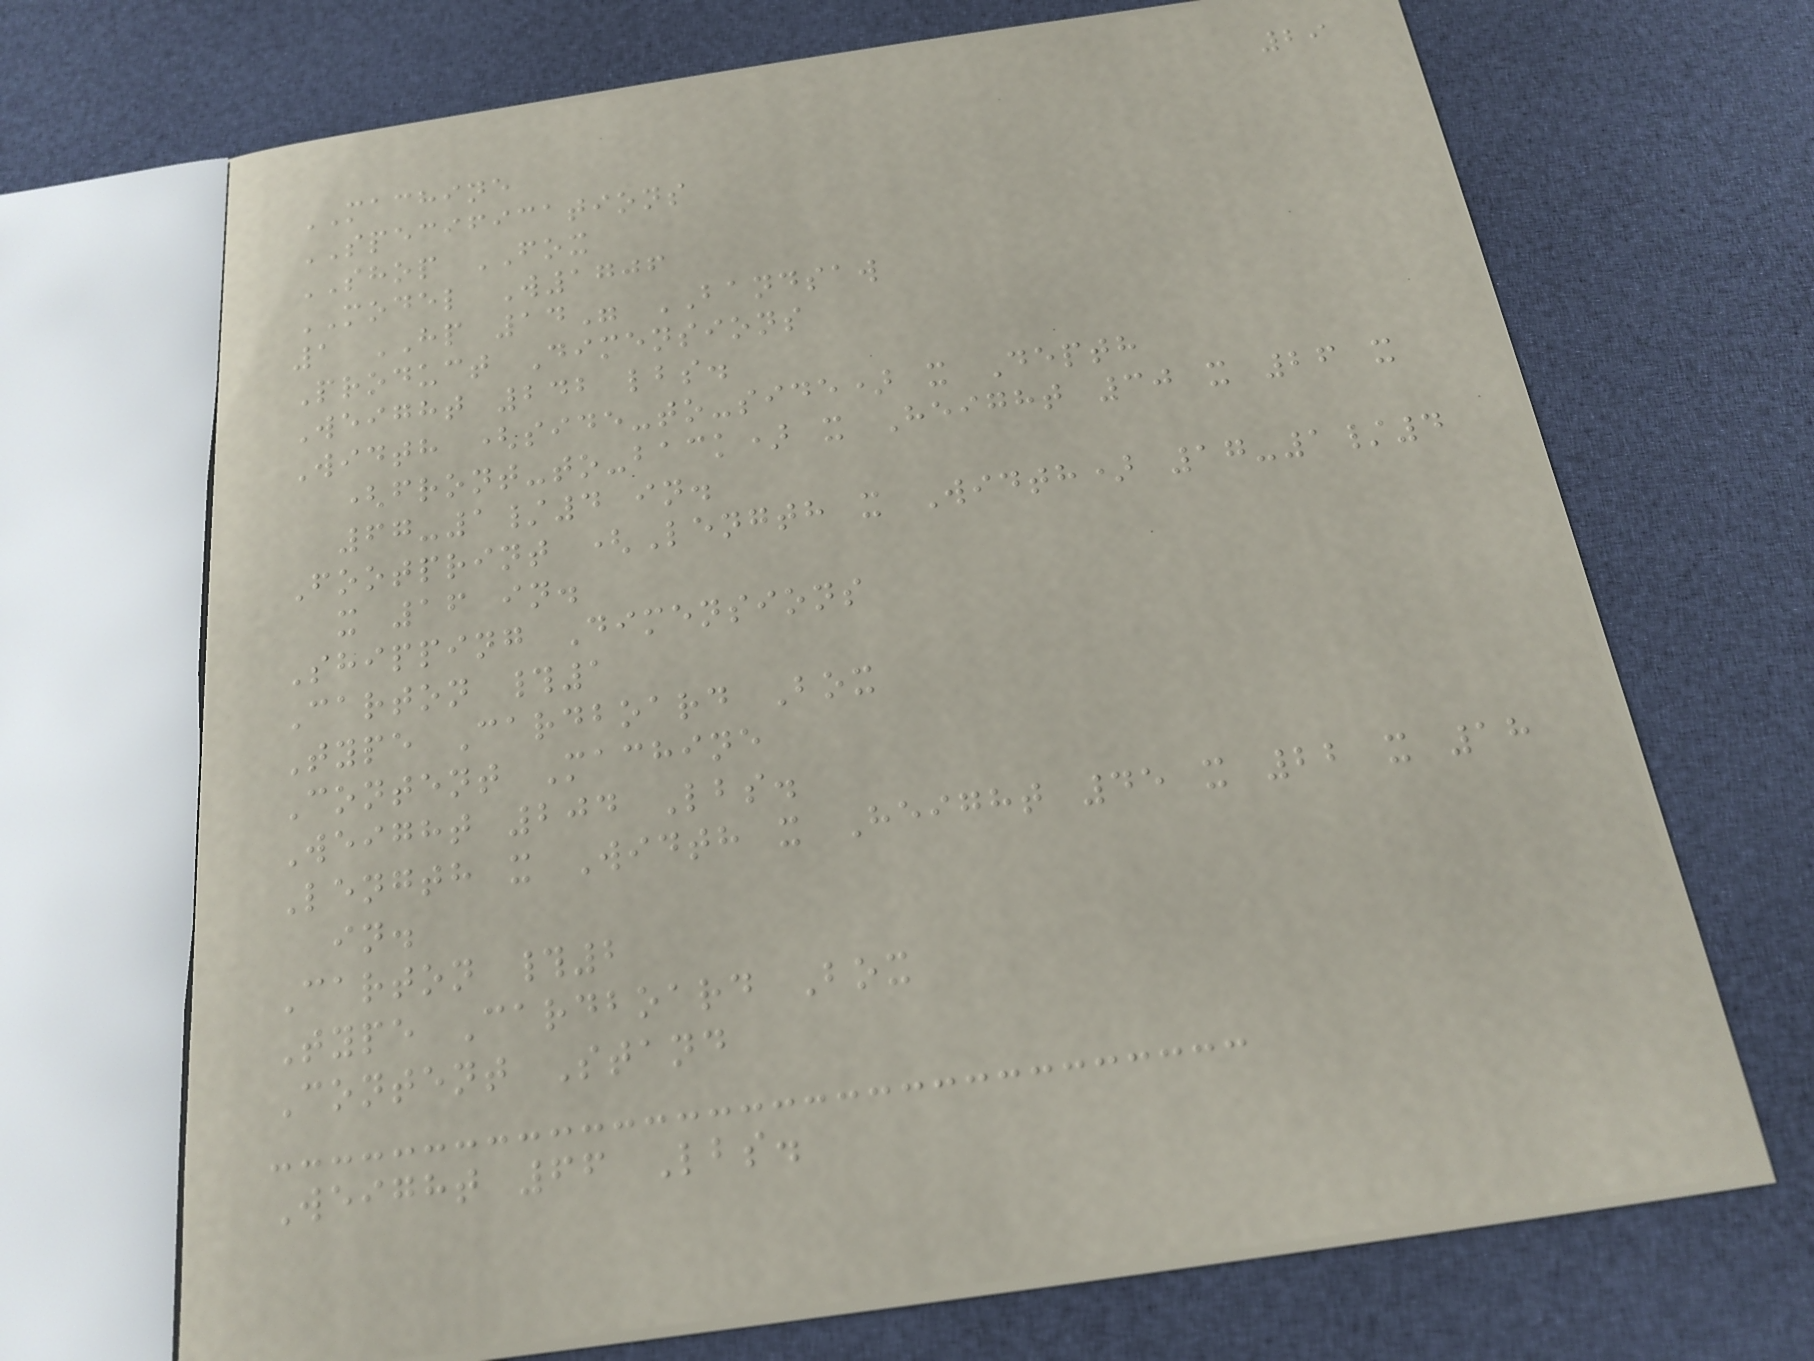29
MACHINE
SPECIFICATIONS
SHOP FOX
MODEL W1706
1 HP 14" BANDSAW
Product Dimensions
Weight 242 lbs.
Width (side-to-side) x Depth
(front-to-back) x Height 30 x 26 x
67-1/4 in.
Footprint (Length x Width) 17-1/4
x 16 in.
Shipping Dimensions
Carton #1
Type Cardboard Box
Content Machine
Weight 204 Lbs.
Length x Width x Height 45 x 22 x 18
in.
Carton #2
Type Cardboard Box
Content Stand
Weight 66 Lbs.
